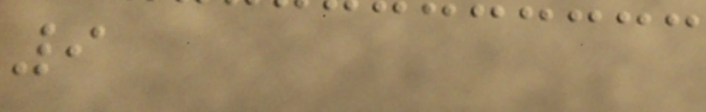9
